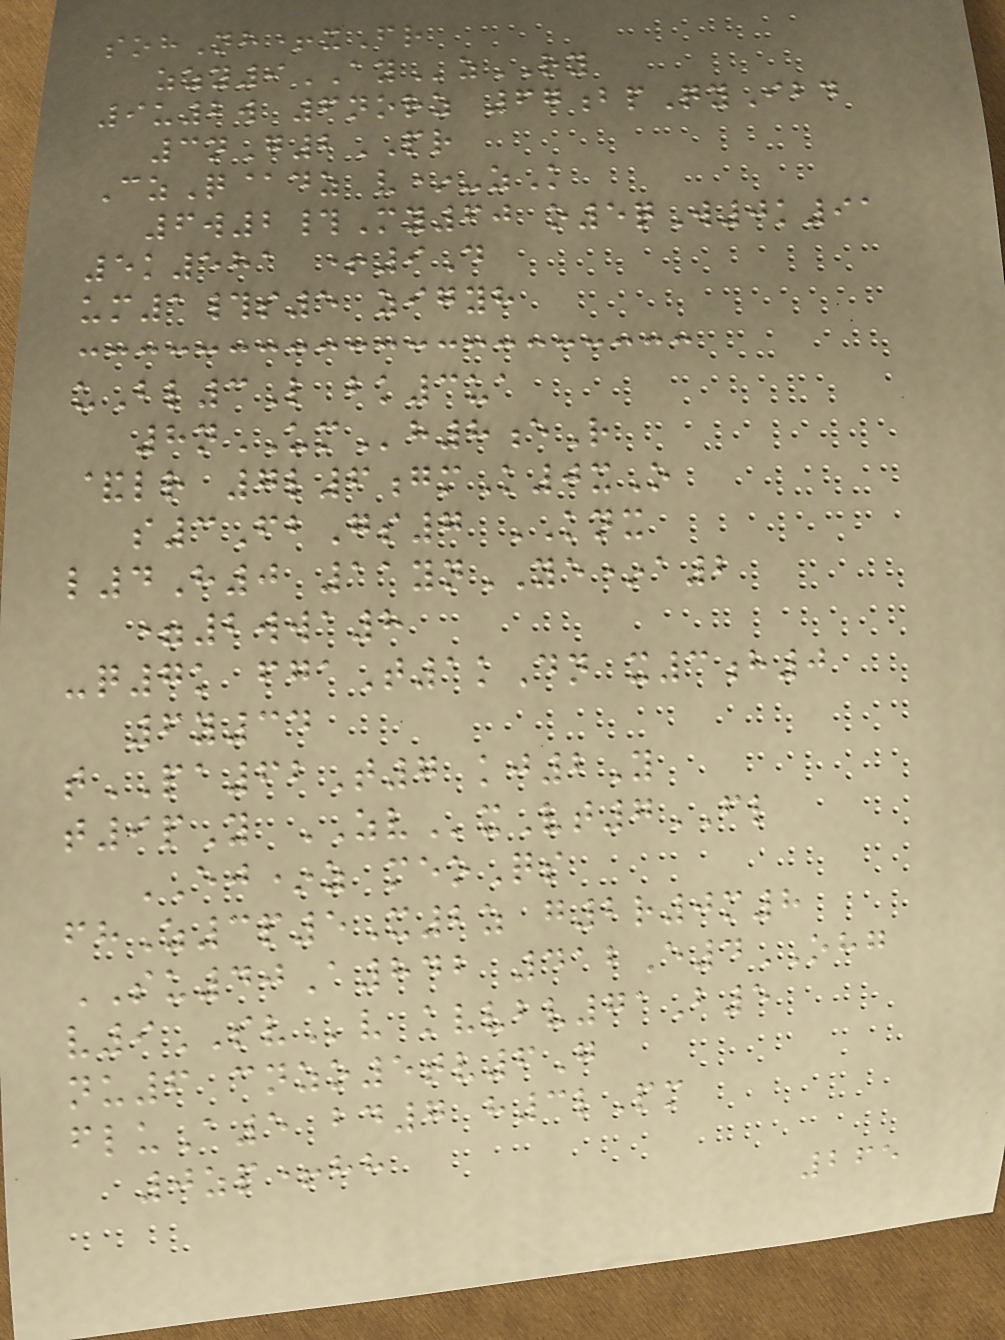sohNh+xFr
zzy9AYzRY
9u2w 6norz 67bpQyIbd
3nG2PR
CzQ@dz v*-zK
6w2#My60 o5qW0k91
5k581 +9D
um1#s5 zigyh
uBl3L bk3ua
8nUMh8eR
&lr 7l6gmK0xO
s3FbGs7 KNX
l4H0 11ynYE*a2
=2wwa8
-q7k fgaT1kDn x3h0
6y34
tPA62T7 kj2Y
t9pY ZVxVt7FL
EJ*z meoQs
fhZ3p5X2z g2r0m8
SU40A842 412E4OHG
v9SVv kvvbv71B5
nu6 cnzo5tv6G
fluA5 bd7 h3lPm
0zp+hh
265
